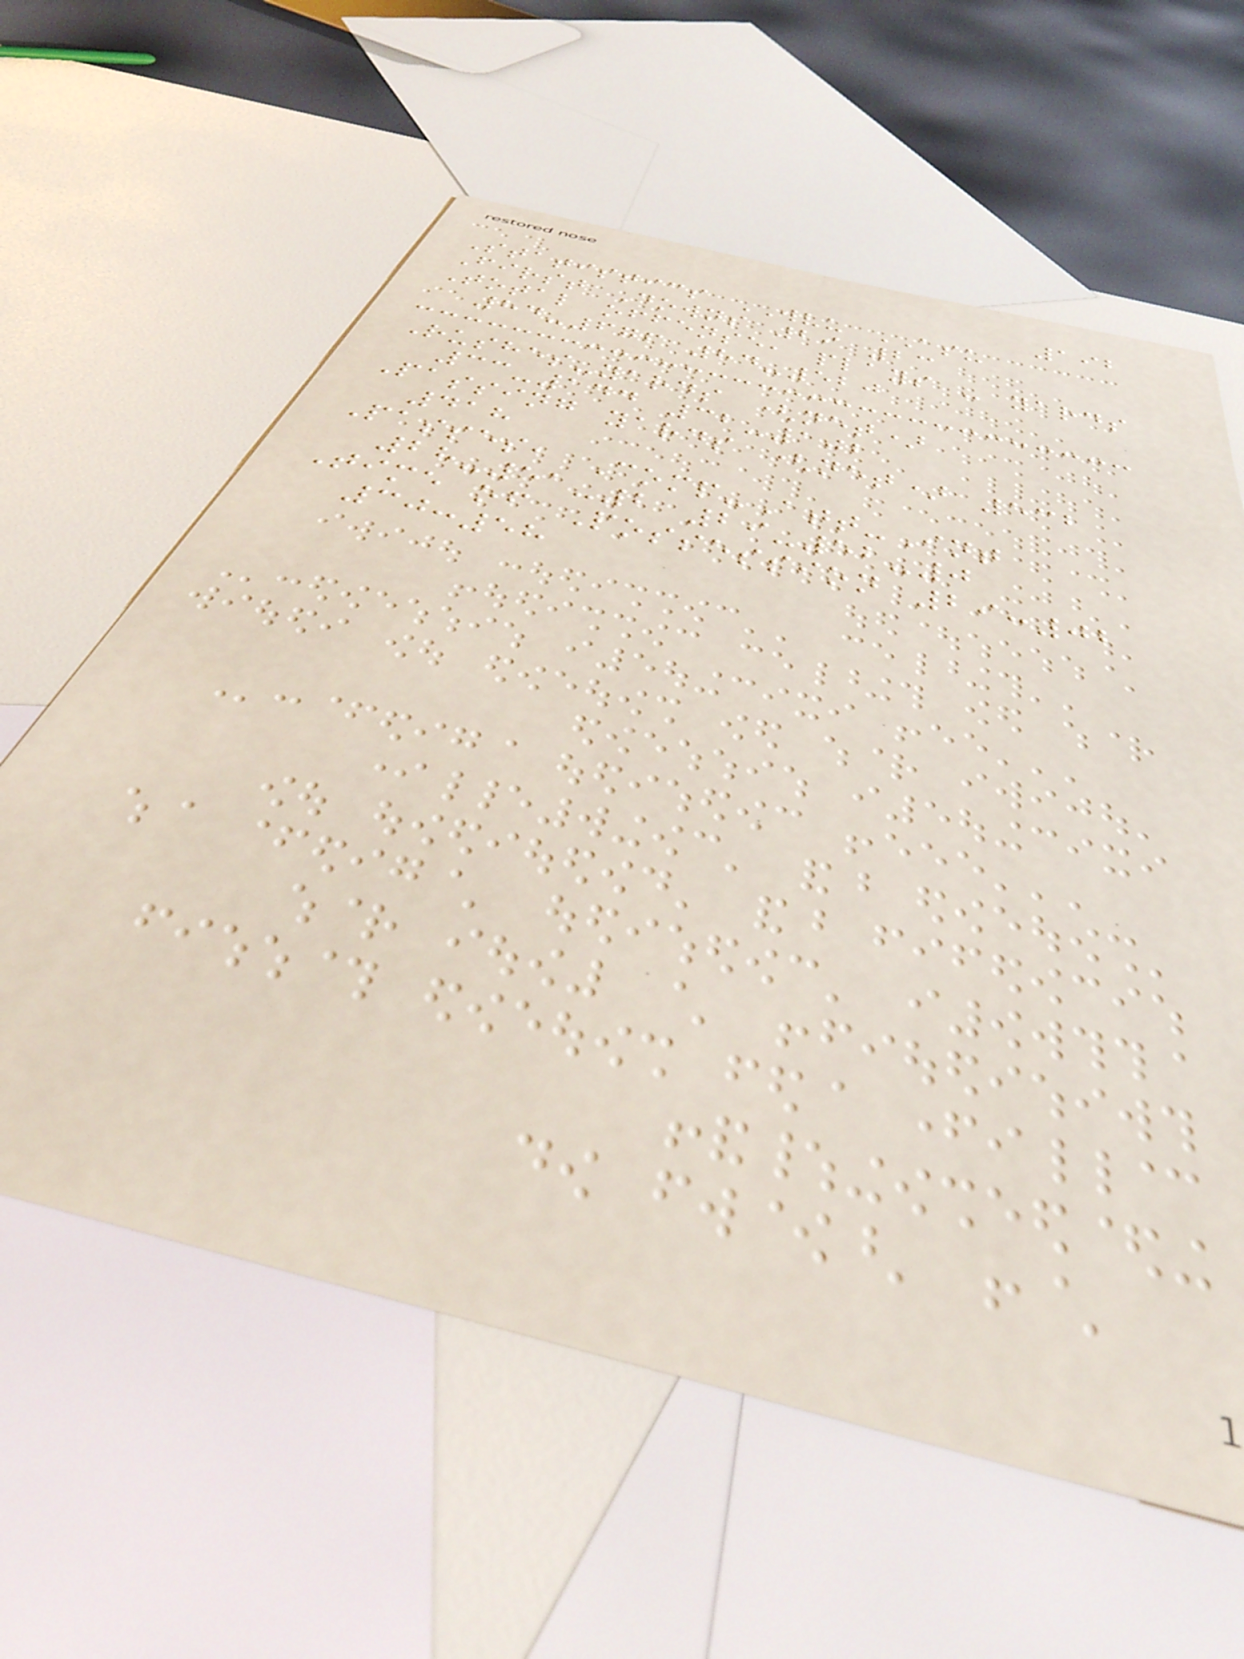192
Statistics WVU ASU
First Downs 29 23
Total offense, plays - yards
84-676 84-520
Rushes-yards (net)
33-144 32-102
Passing yards (net) 532
418
Passes, Comp-Att-Int
28-51-2 29-52-0
Time of Possession 29:02
30:58
